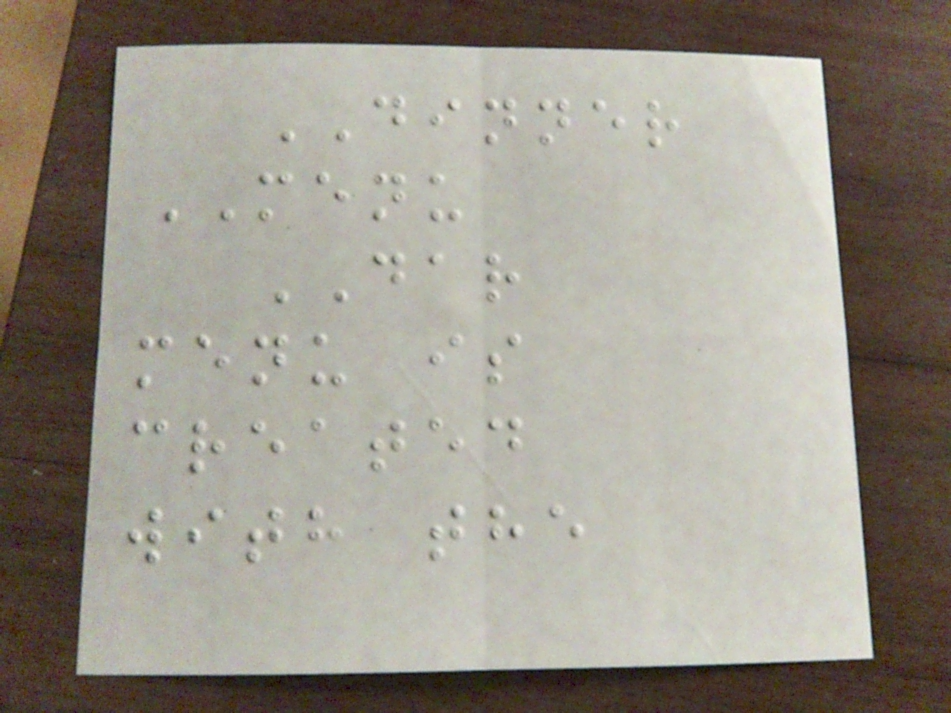DINNER
MENU
DAR
menu is
created
with the
